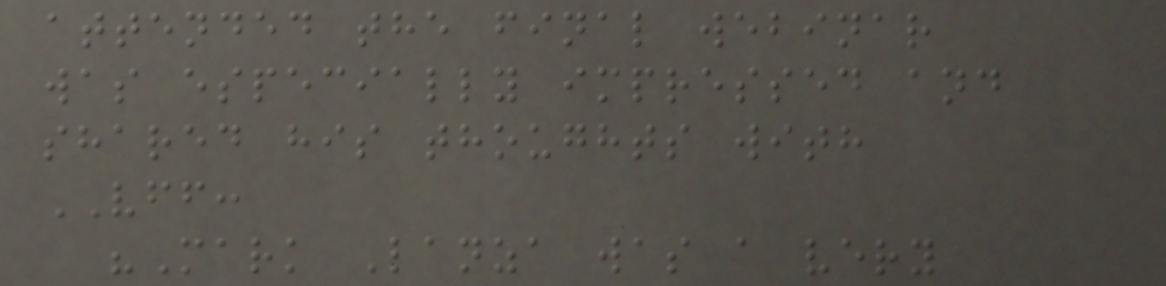attended the final webinar
was especially impressed and
shared his thoughts with
VFF:
"Mark Lanza was a very
